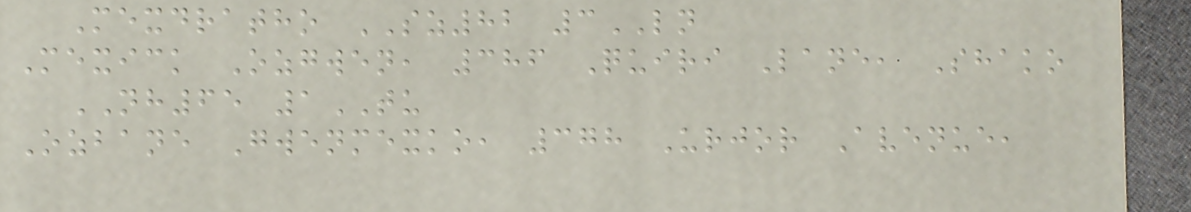Mexdratho SZ82 3LN
Mexick Ozgwen, 386 Quiri Lane, Shako
NH65 1TU
Ozbane Gwenmexko, 378 Urjor Avenue,
